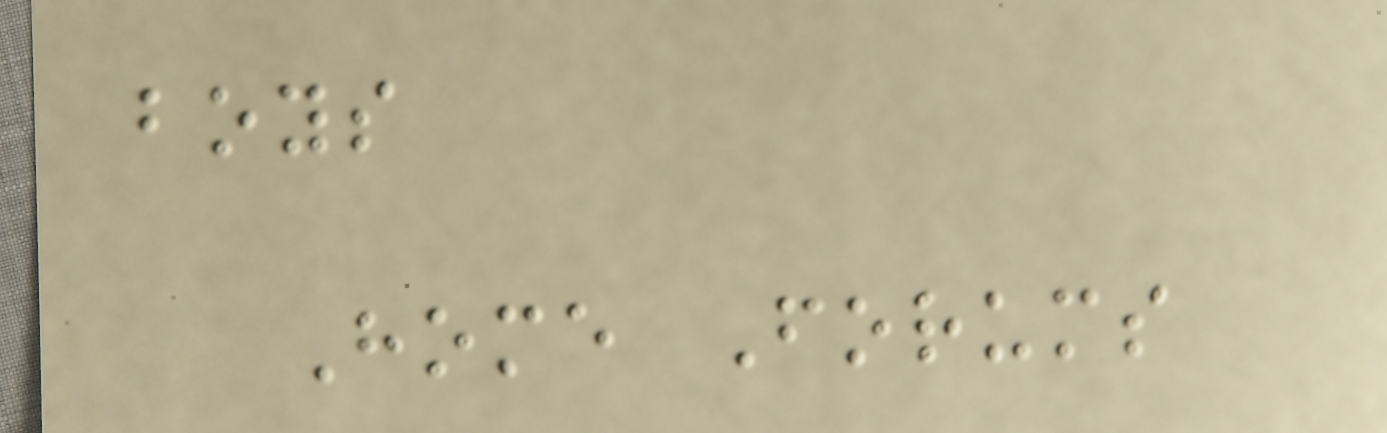boys
Home Forums
